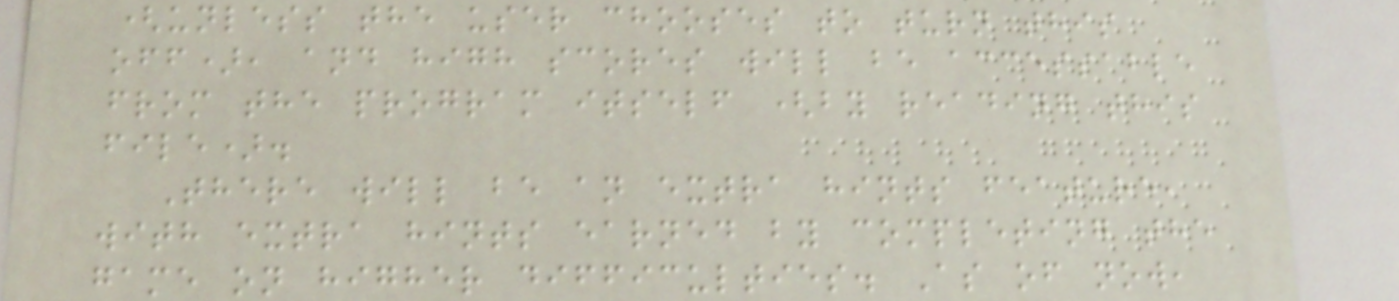(unless the user chooses to turn this
off), and high scores will be accessable
from the program itself (by reading this
file).
There will be an extra hints feature,
with extra hints earned by completing the
game on higher difficulties. As of now,
